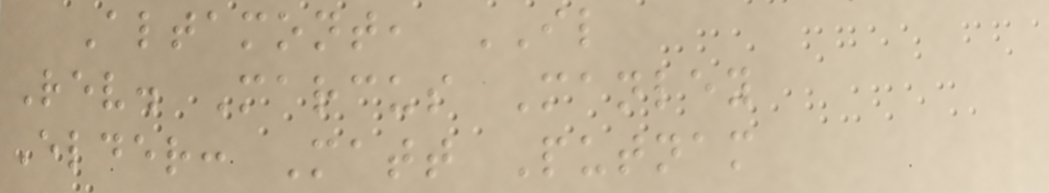Altamont, IL
Rev. Marcus Manley
Elder: Matt Putnam
